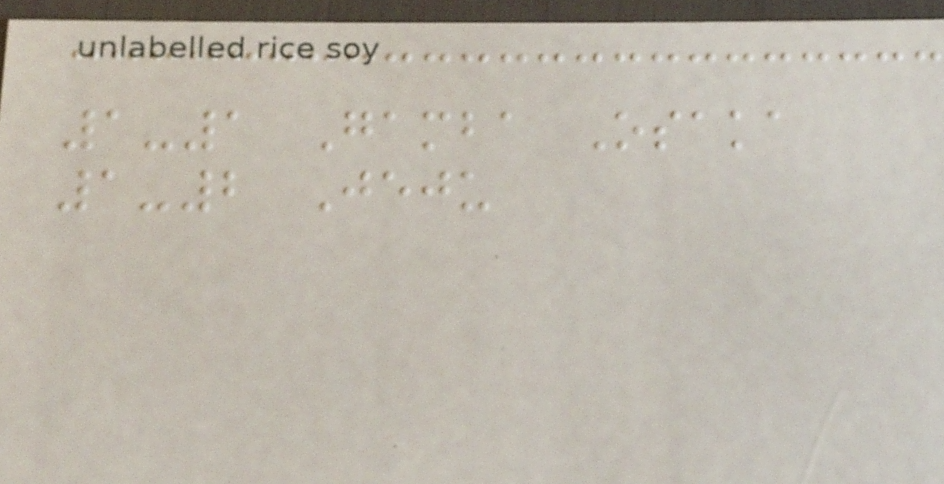1-1 Gamba Osaka
1-2 Jeju
